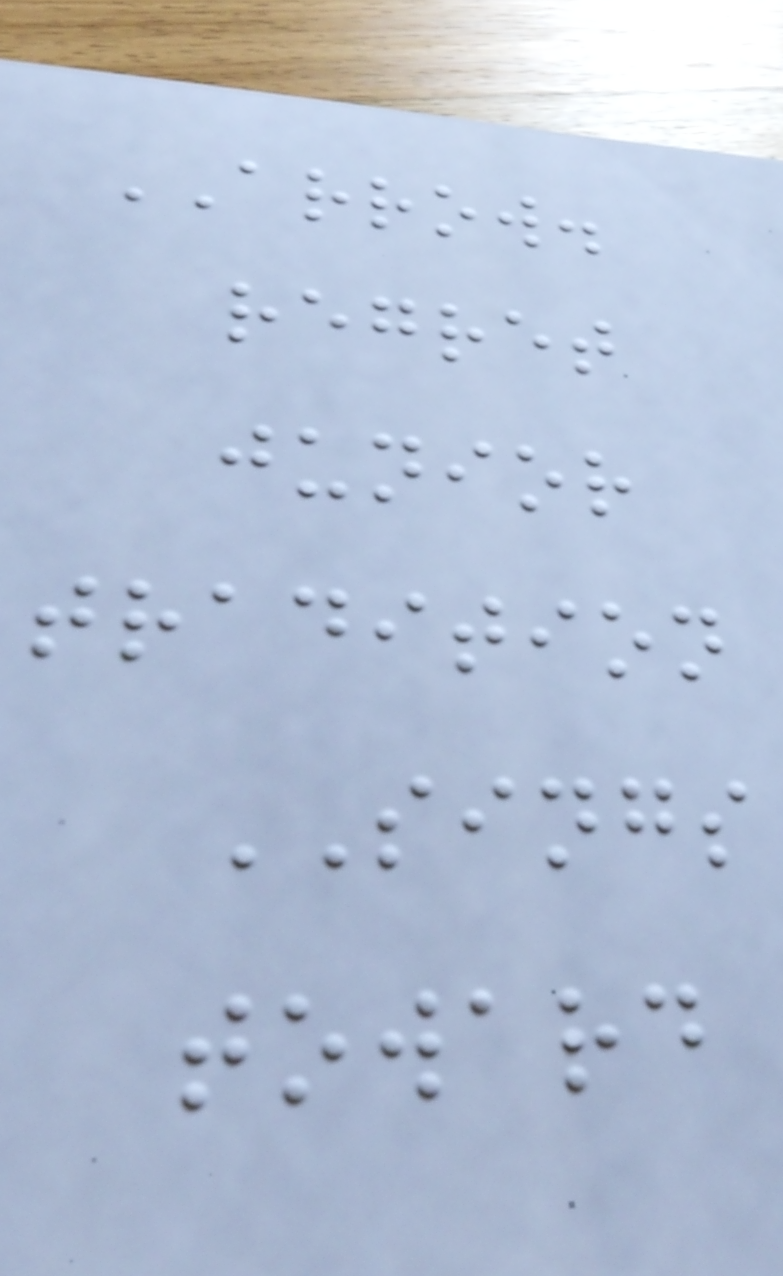ARROW.
regret
junior
tradition
SINGS
toward
